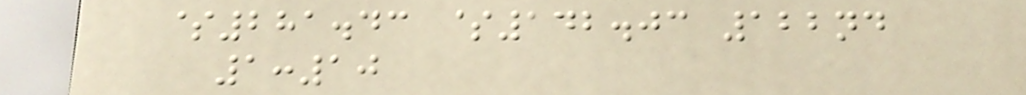$281.43 $142.03 122nd
1:10
